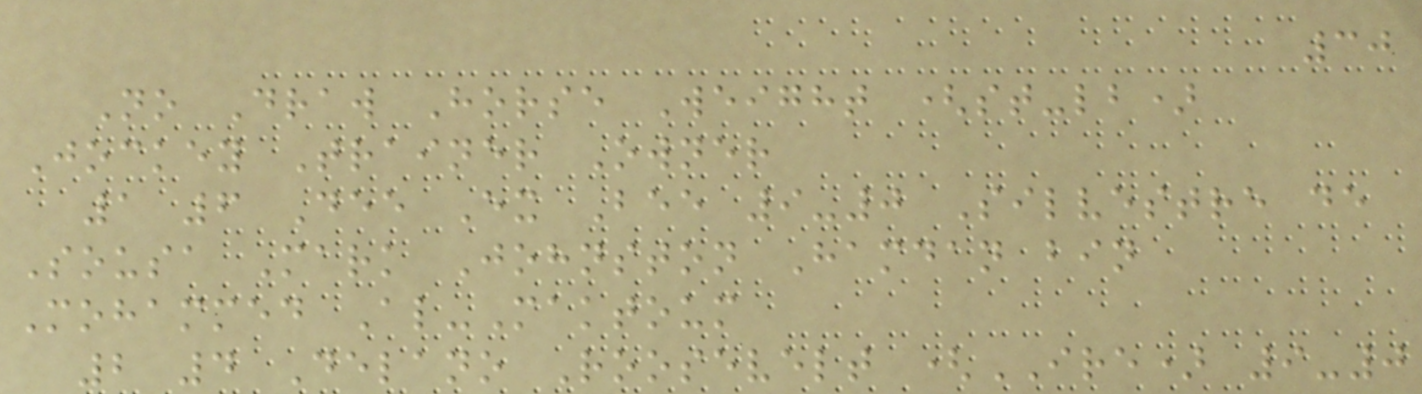30
No Draw Horse Weight (st-lb)
Jockey Trainer Owner
1 6 Dee Ex Bee 9-0 Silvestre de
Sousa Mark Johnston Hamdan bin
Mohammed Al-Maktoum
2 4 Delano Roosevelt (IRE) 9-0
